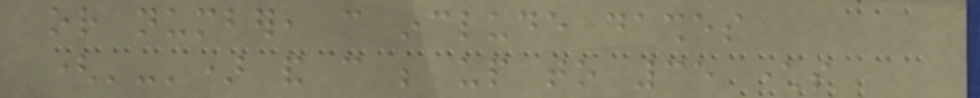or number, can include dashes
('-') and can be up to 35 characters
